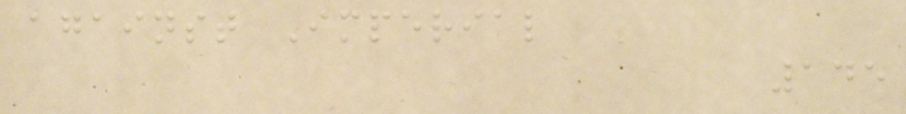against Imperial
145
